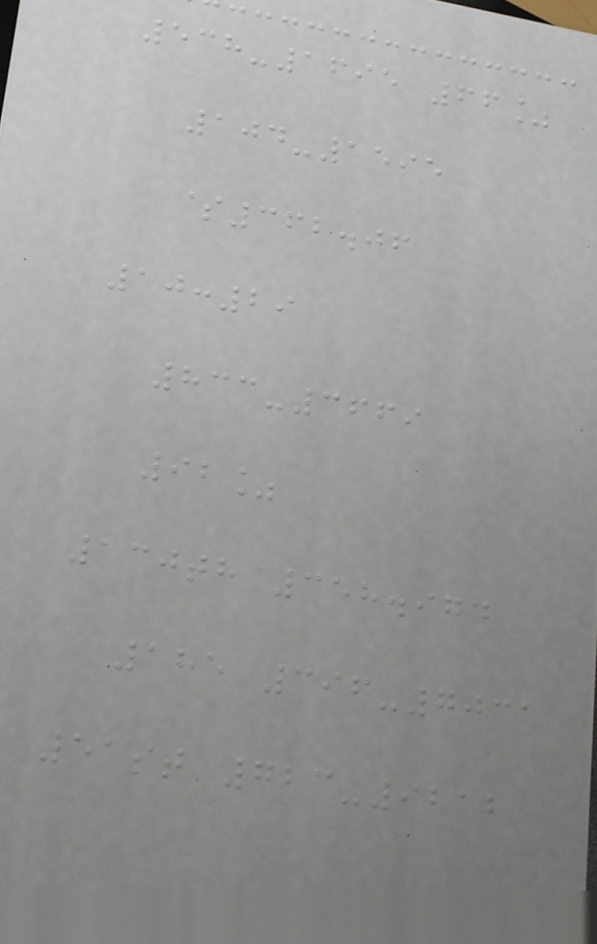538-1695 66%
104-1595
$362.06
10:29
833-3669
92%
130th 358.974
185 396-7031
51st 723-9212
